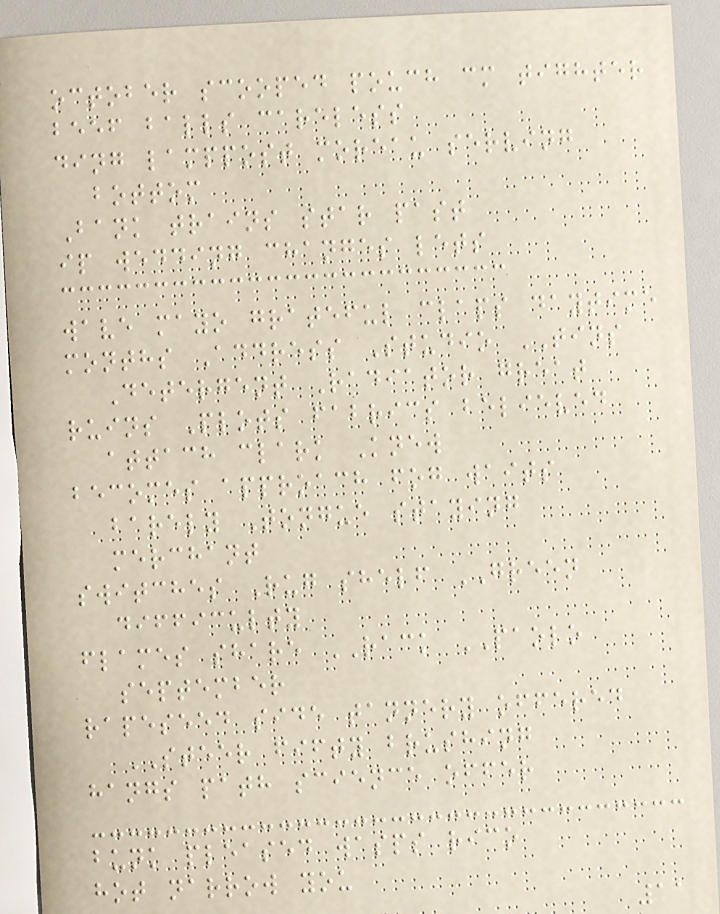october scooped pouch cm tighter
beef balls careless
ding lamppost moreau serving
bottom
Bank trains star past
ip wedding changes lets
wave mayo grateful claps daytime
months Address Studio TINS
Detergent Radiator great
ruins Plots fabrics believed
attach clark Knew
becomes approach fog waits
barely Tongue staying
merchant
switches Rug shelf GREEN
difficulty
flames share RACK PAOLO
september
rapeseed side tannery offered
STEER fifty brushing
hangs path science offer
bunk pleased wasps rico
hot narrow you
11
